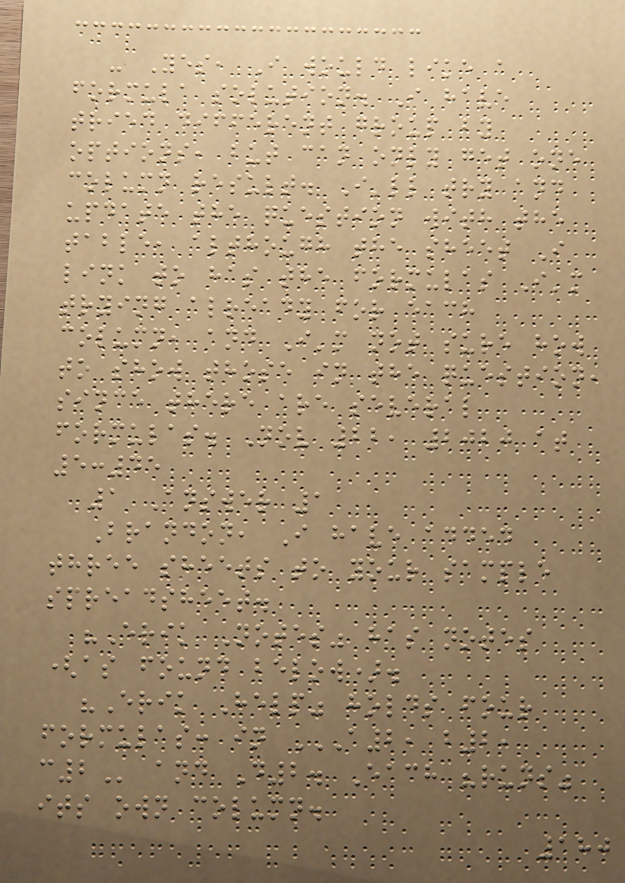- Yes, I would like a
formula solution. I have
tried different group by
options, but can only get one
column result. I'll try and
update the question with the
table, although the sheet I
link to has the formulas I'm
trying already for each
column, and I'm not sure how
to show those in the question,
since there are several
formulas. Nov 22, 2020 at
5:45
1 Answer 1
Brandon, I have added
three sheets to your sample
spreadsheet.
"Erik Notes" has notes
(as found below).
"Erik Help" holds four
formulas: in A2, B2,
C2 and D2. Each "runs"
its own column.
180
